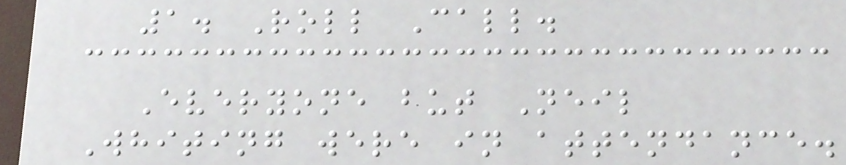1. Roll Call.
Everyone but Neil
Whiting were in attendance.
